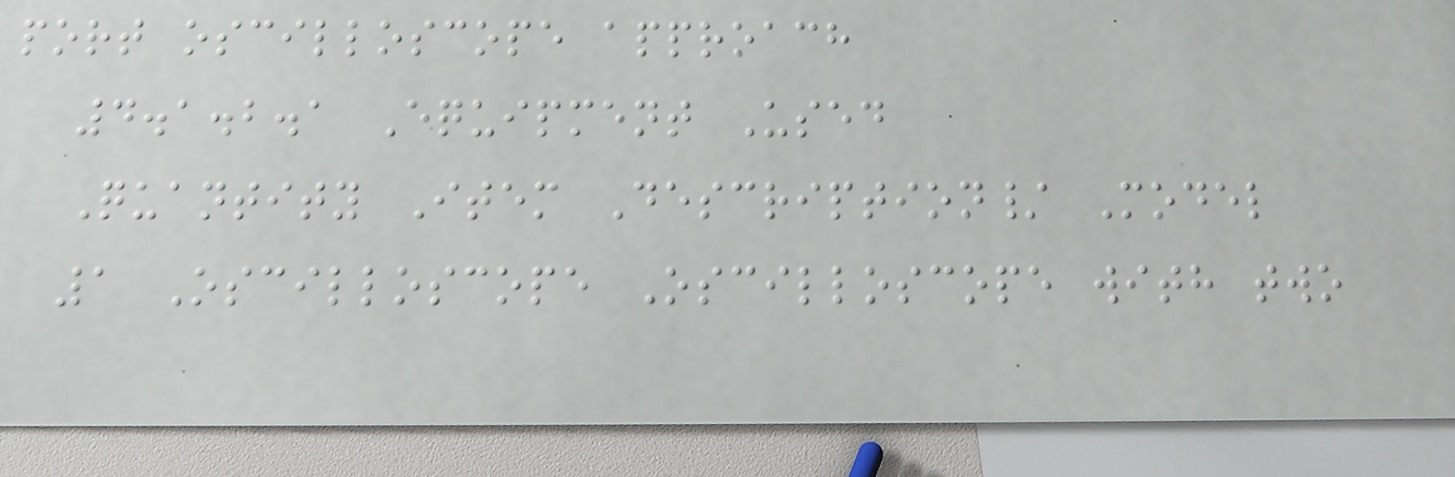port oscilloscope approach
4.1.2.1 Equipment Used
Quantity Item Description/ Model
1 Oscilloscope Oscilloscope with two
